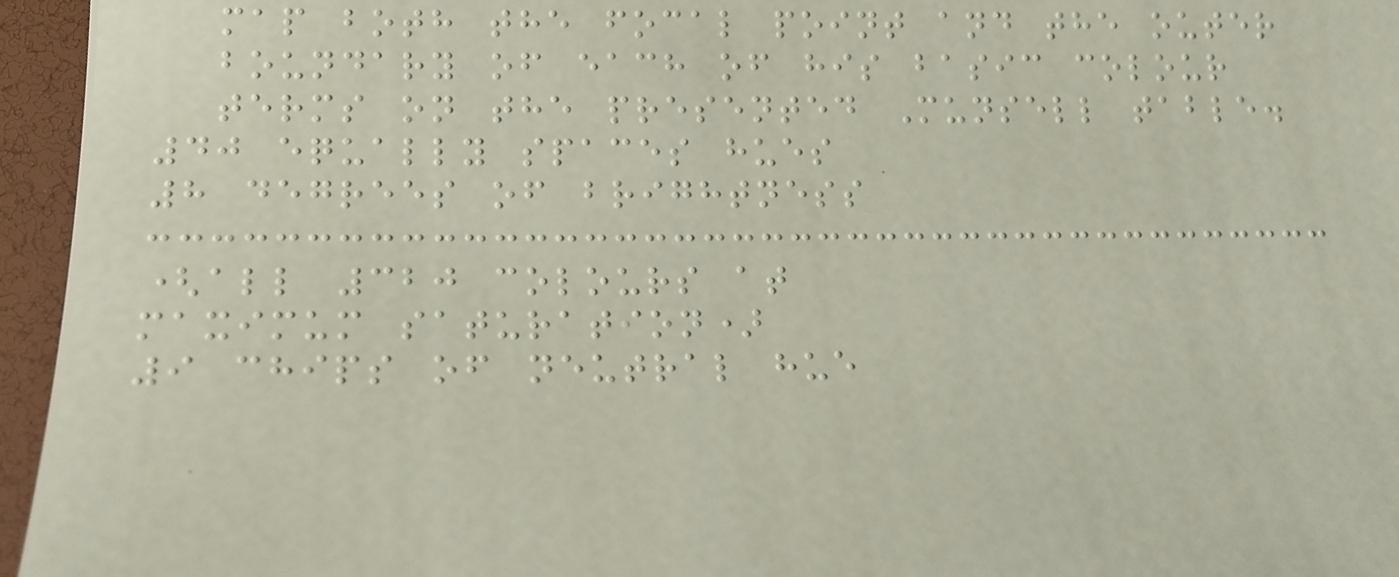map both the focal point and the outer
boundary of each of his basic colour
terms on the presented Munsell table.
40 equally spaces hues
8 degrees of brightness
(all 320 colours at
maximum saturation)
9 chips of neutral hue
